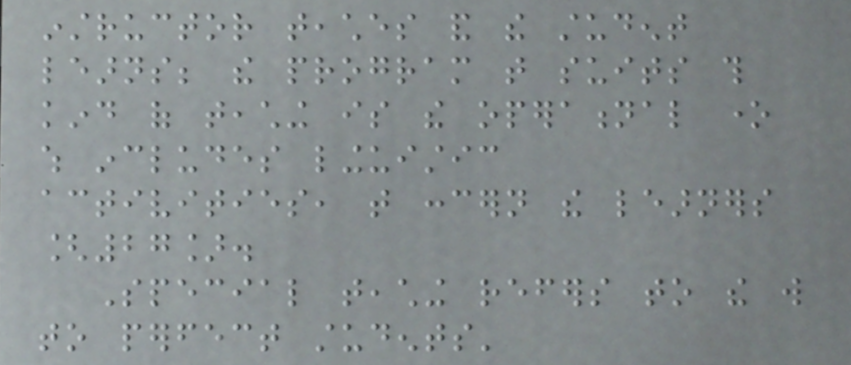instructor teaches and the student
learns; the program that suits this
kind of teaching is the operational one
which includes linguistic
activities, that concern the learners
[27].
Special teaching refers to the will
to perfect students'
